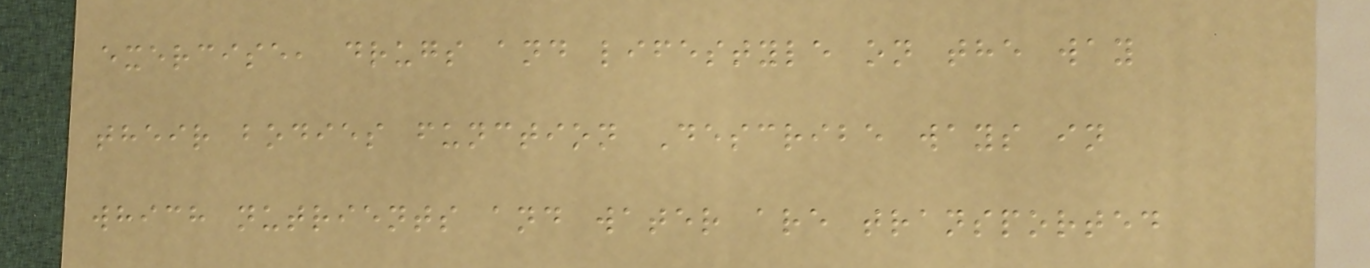exercise, drugs and lifestyle on the way
their bodies function Describe ways in
which nutrients and water are transported
